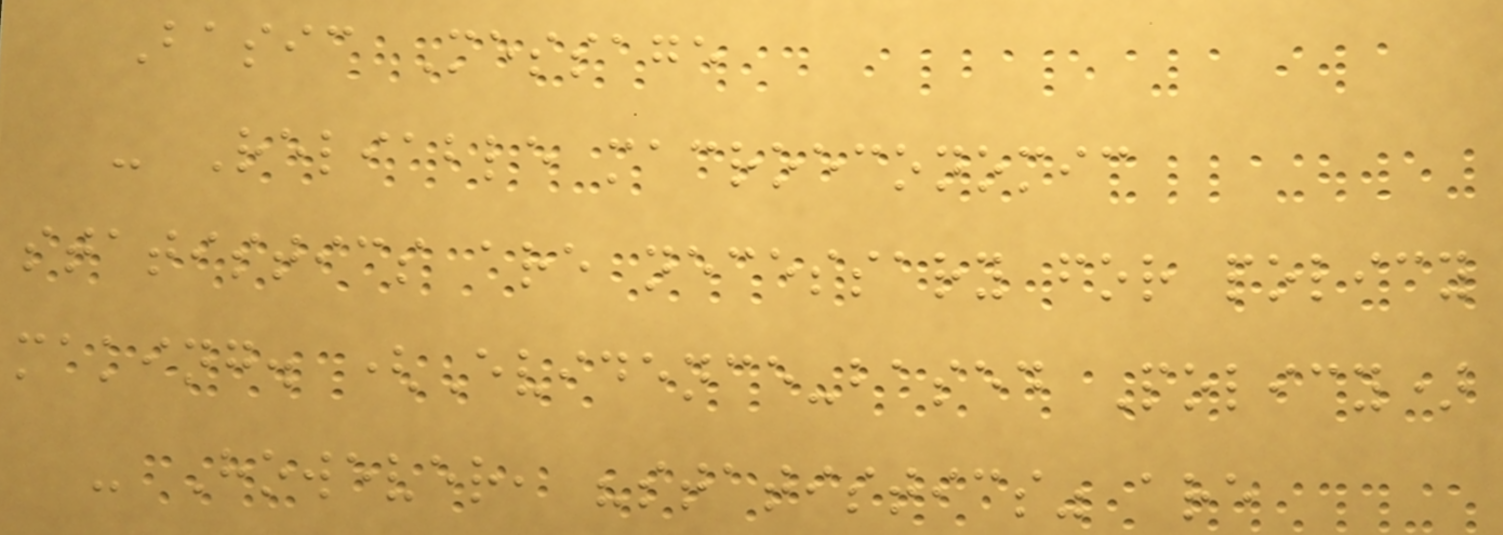Basic Message
- Reliable macroeconomic
statistics are necessary for policy
making. (Evidence-based Policy)
- However, "statistics" are
